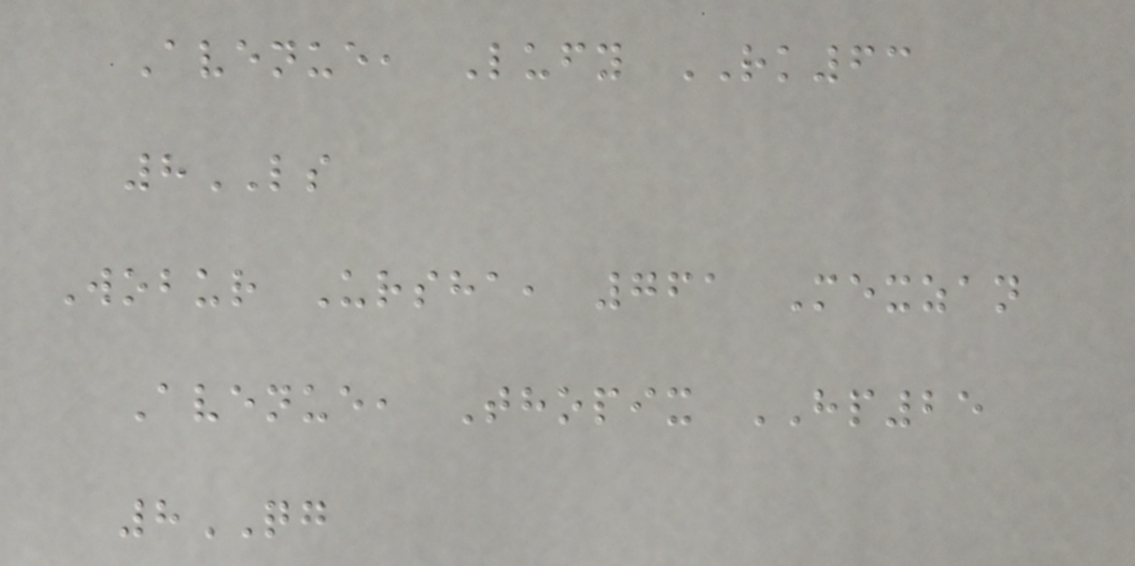Avenue, Lufy RK63
8LS
Wobur Ursha, 761 Mexzan
Avenue, Thopix HP25
8QG
